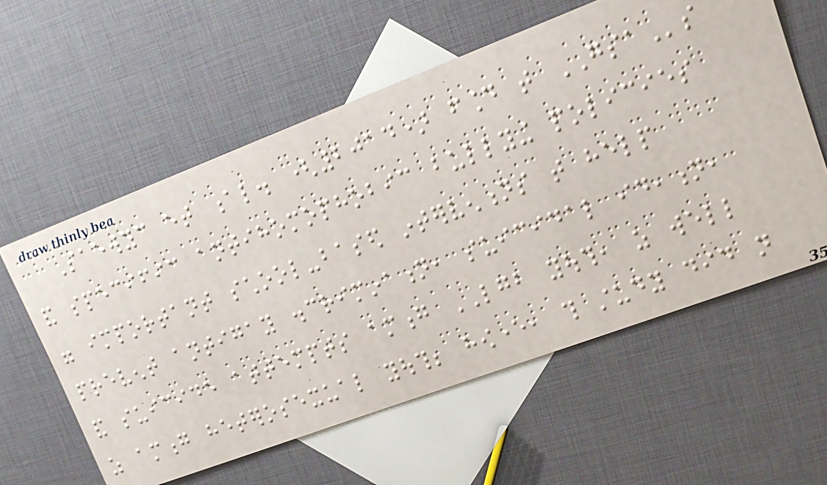Saewyc et al. (2014) found that GSAs
and specific antihomophobic bullying policies
were important school-based interventions that help
prevent antigay discrimination, suicidal ideation,
and suicide attempts among LGB youth, as well
as among heterosexual youth; however, this study did not
